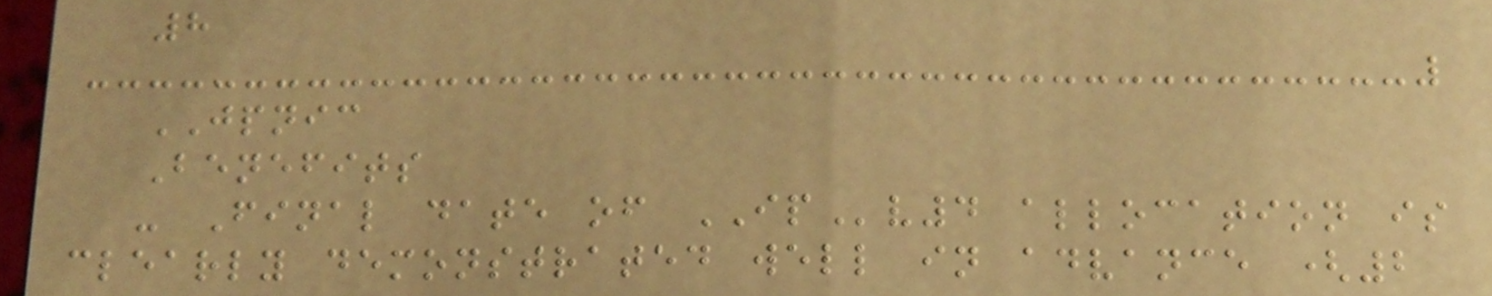8
JPNIC
Benefits
- Final date of IPv4 allocation is
clearly demonstrated well in advance (2
